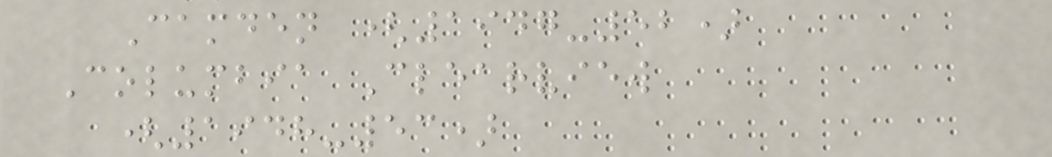Camden (1947-52)
Columbia Clearview
(1948-53)
